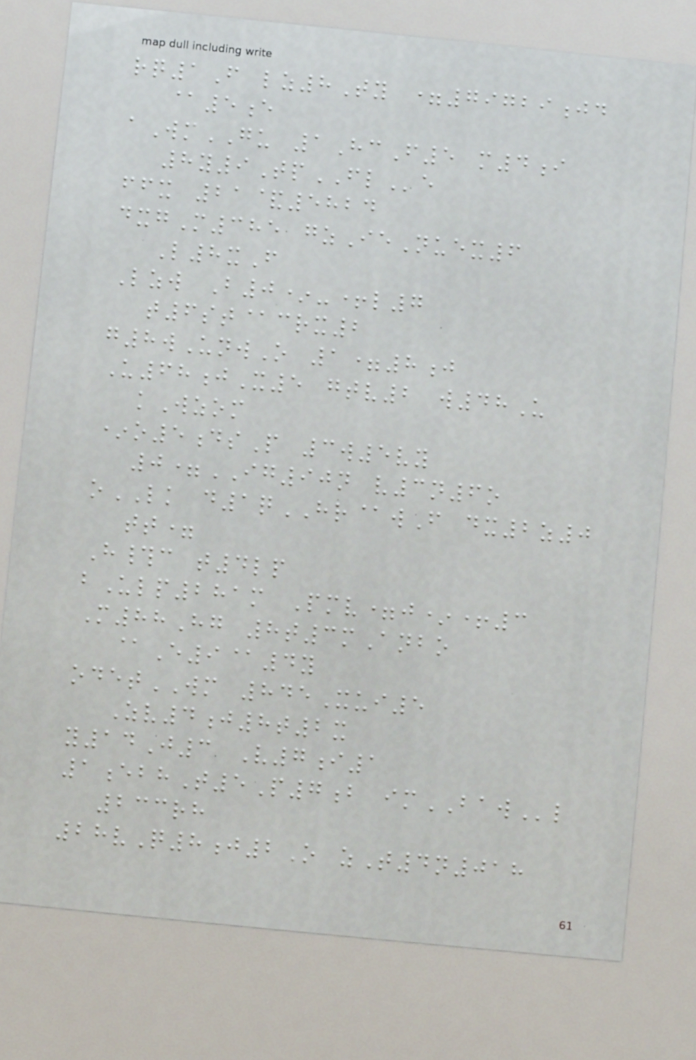rq1F lz8Ty =79729jd
@5e
aWmGU 1HcF5 m4i
8y9TpFLe
ffx 21&5824
dxgM385 gzIeNuex6
L8xF
Lzw B0*-+l7
t6st@crx2
g8wUnwO 1=8j
U68jX5 gtv2 w48U
kWzom
*o5dsP 3w5vy
0=IG90n v3n6o
oLK d1qHR@wF dx2z0
tt=
H#c t4lp
bUlp281m Pmv=j*+3
M88Hg 8t3mAnbo
@E9@4y
odetWM 845Xui5
Zv4j8t2x
y14J3 V7i1
1ebhT5P7b imBAWl
233rh
28vQ8j2O zT4n018
